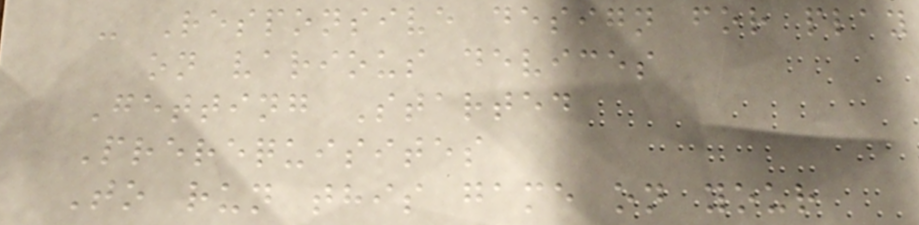- Responsive design for play
on various devices
Getting Started
Prerequisites
To run this game on your
